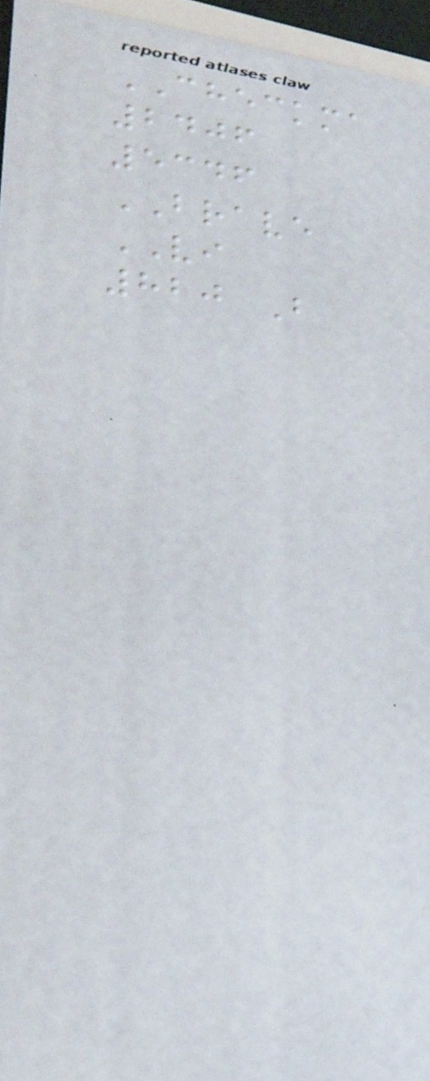CHECKMA
2406
5346
BRAVE
VI
820 B
